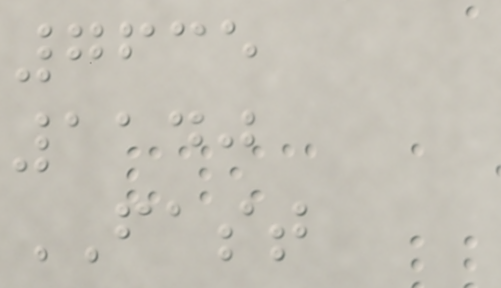7635
1140
FAST
